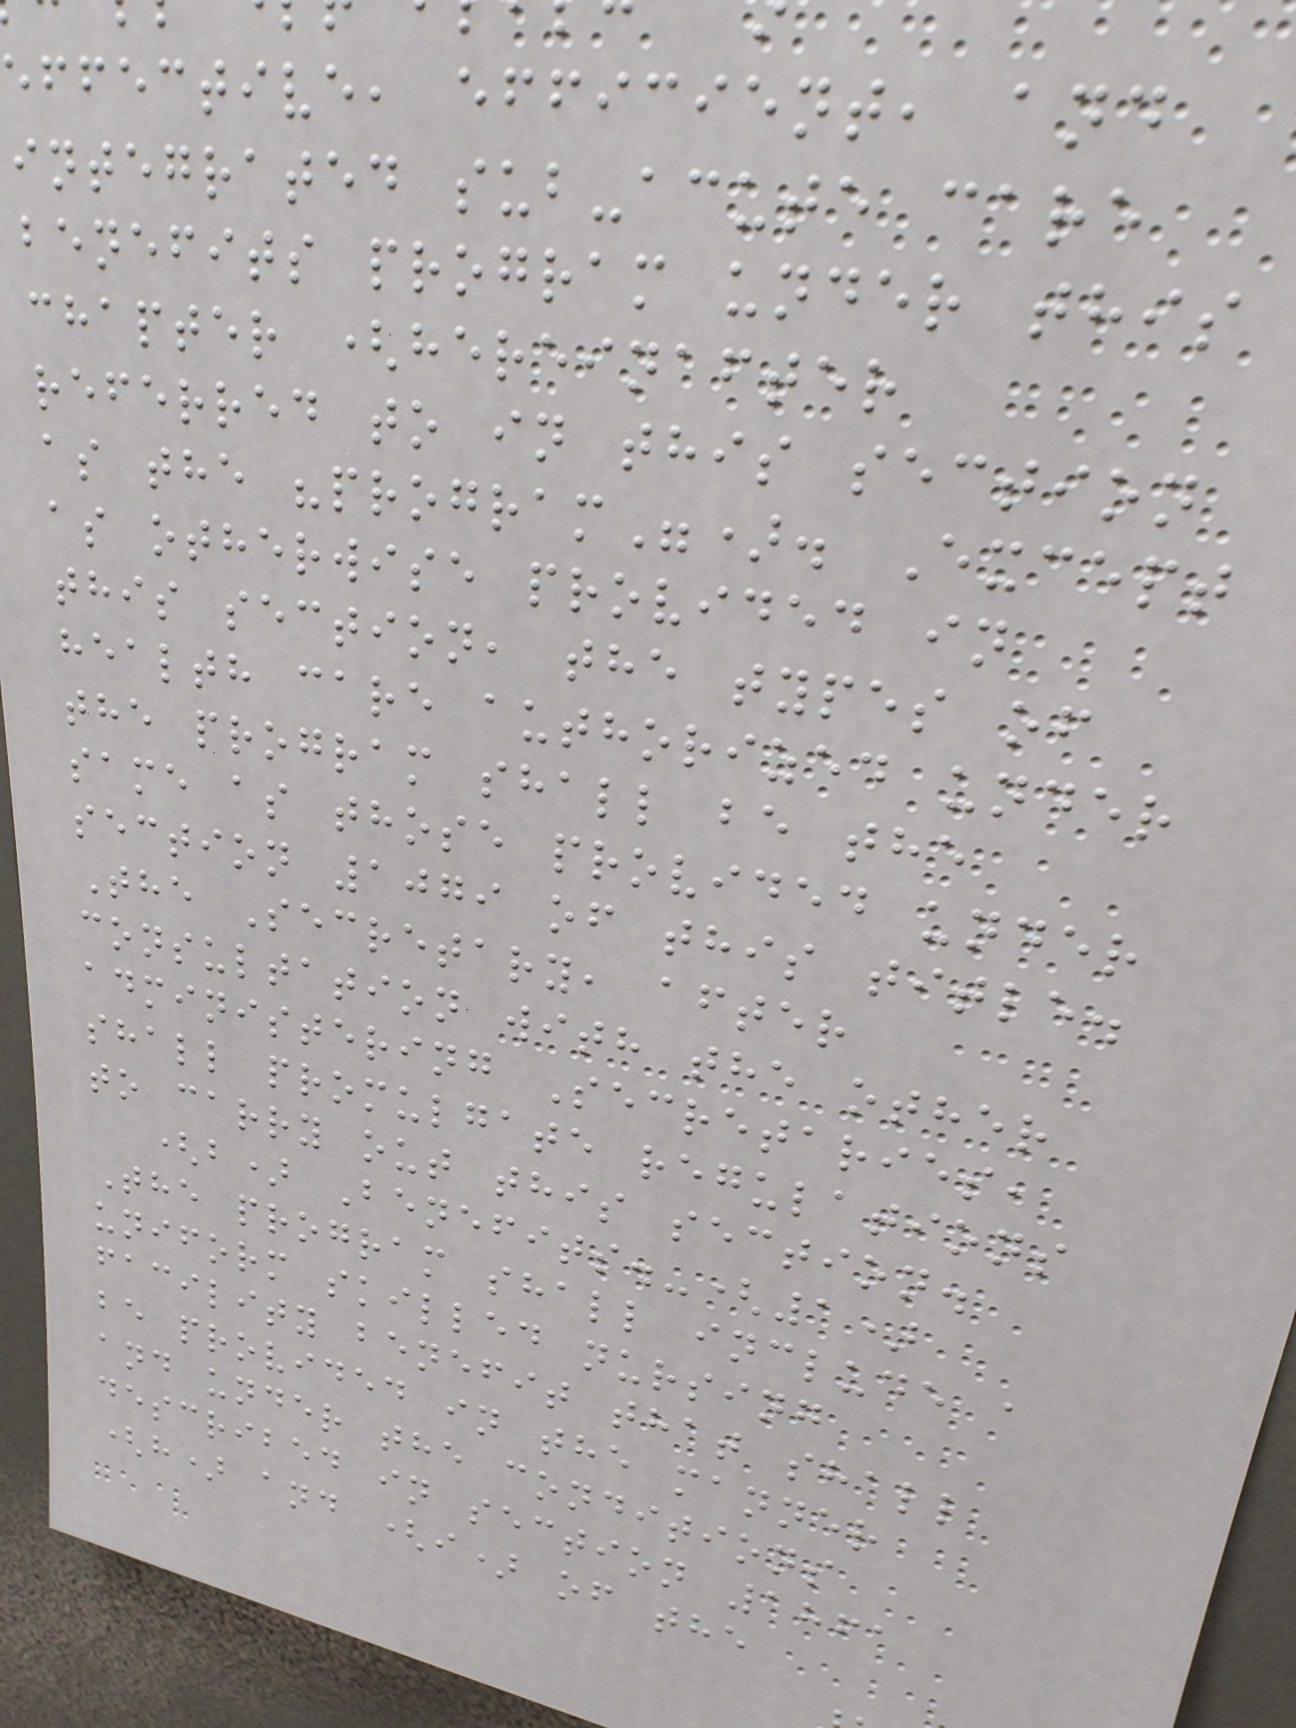effective, efficient, and
integrated sub-acute care
benefits program under this
chapter (hereinafter
referred to in this section
as the "program"). Except
as otherwise provided in
this section, the types of
health care authorized under
the program shall be the
same as those provided under
section 1079 of this title.
The Secretary, after
consultation with the other
administering Secretaries,
shall promulgate regulations
to carry out this section.
(b) Benefits.-(1)
The program shall include a
uniform skilled nursing
facility benefit that shall
be provided in the manner
and under the conditions
described in section 1861
(h) and (i) of the
